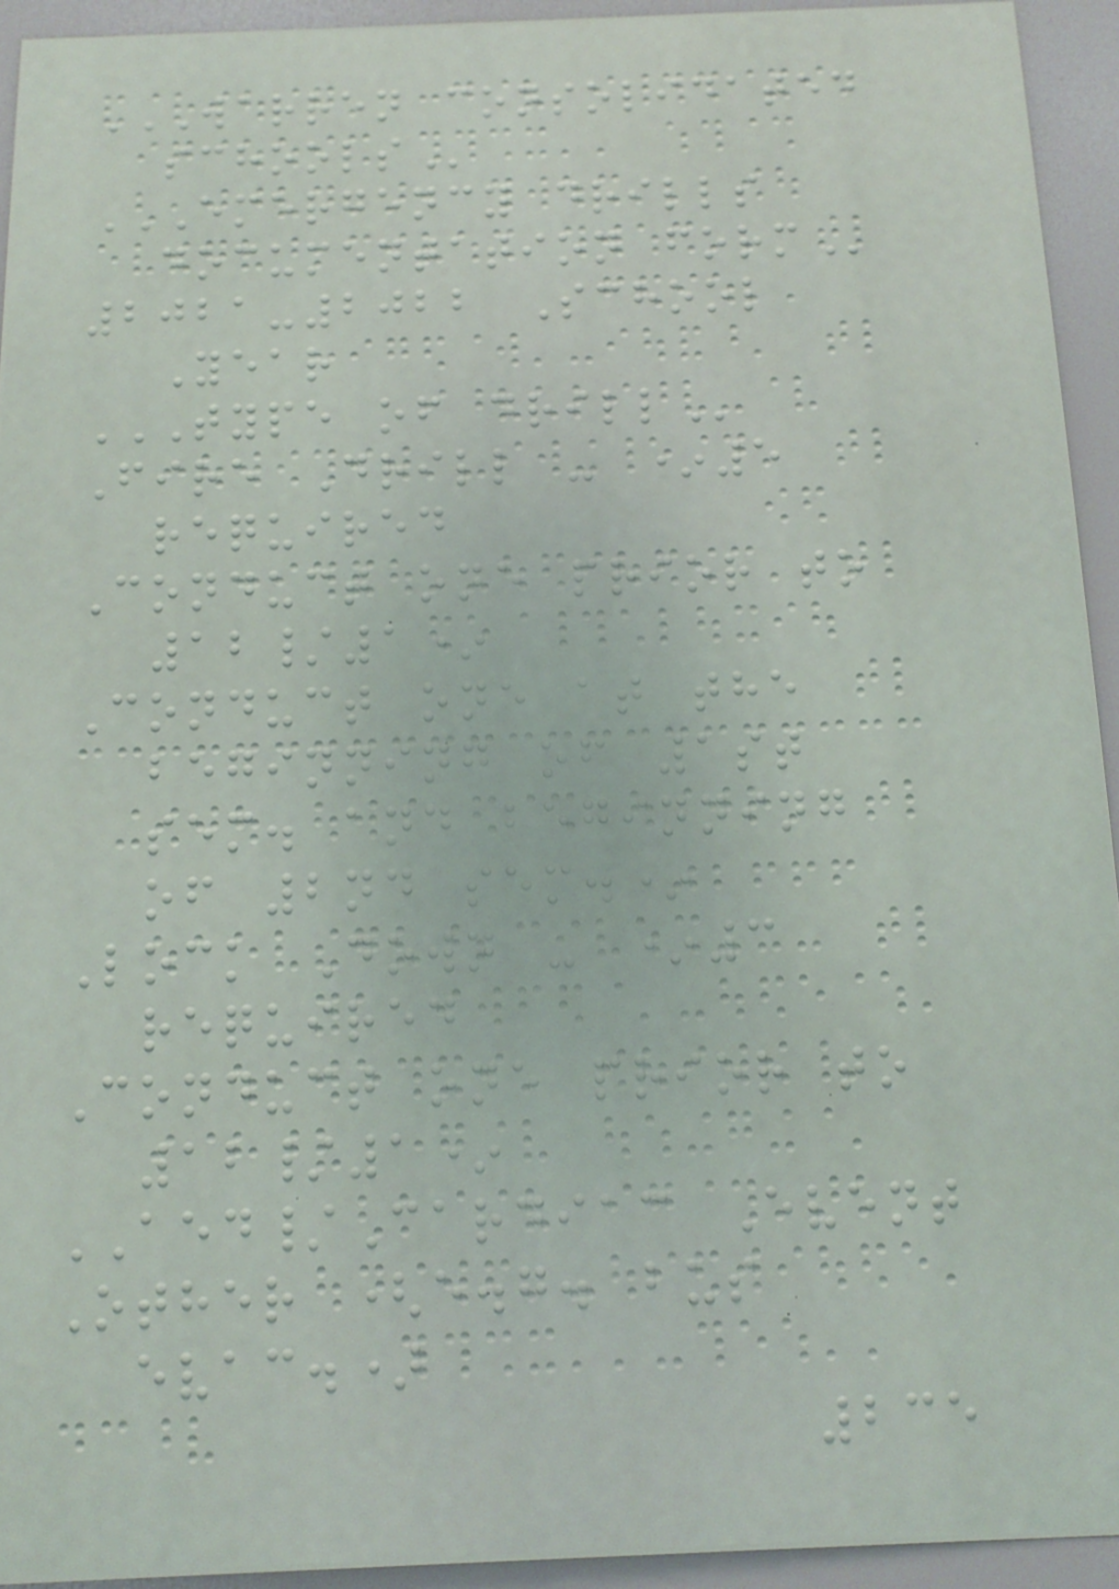WARREN CONSOLIDATED
SCHOOLS
EMERGENCY DRILLS
DOCUMENTATION FORM
2021-2022 School
Year
TYPE OF DRILL
Fire Drill - *5
required
Conduct one prior to
12/1*
Conduct one at the
beginning of 1st
sem. and beginning
of 2nd sem.*
Lock Down - *3
required
Conduct one prior to
12/1*
AED/Cardiac Event
Other (e.g. bus
evac.)
235
